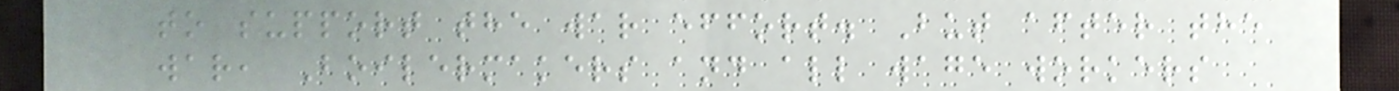to support the war effort. But after the
war, Boilermakers and all wage workers
